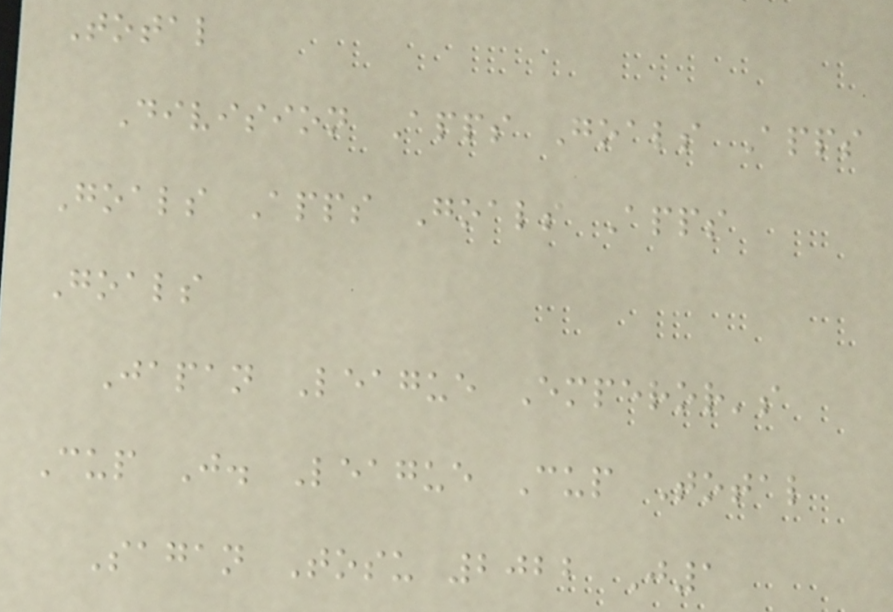Total
Division Apps Goals Apps
Goals Apps Goals Apps
Goals
Japan League Emperor's
Cup J. League Cup Total
Sagan Tosu 2022 J1
